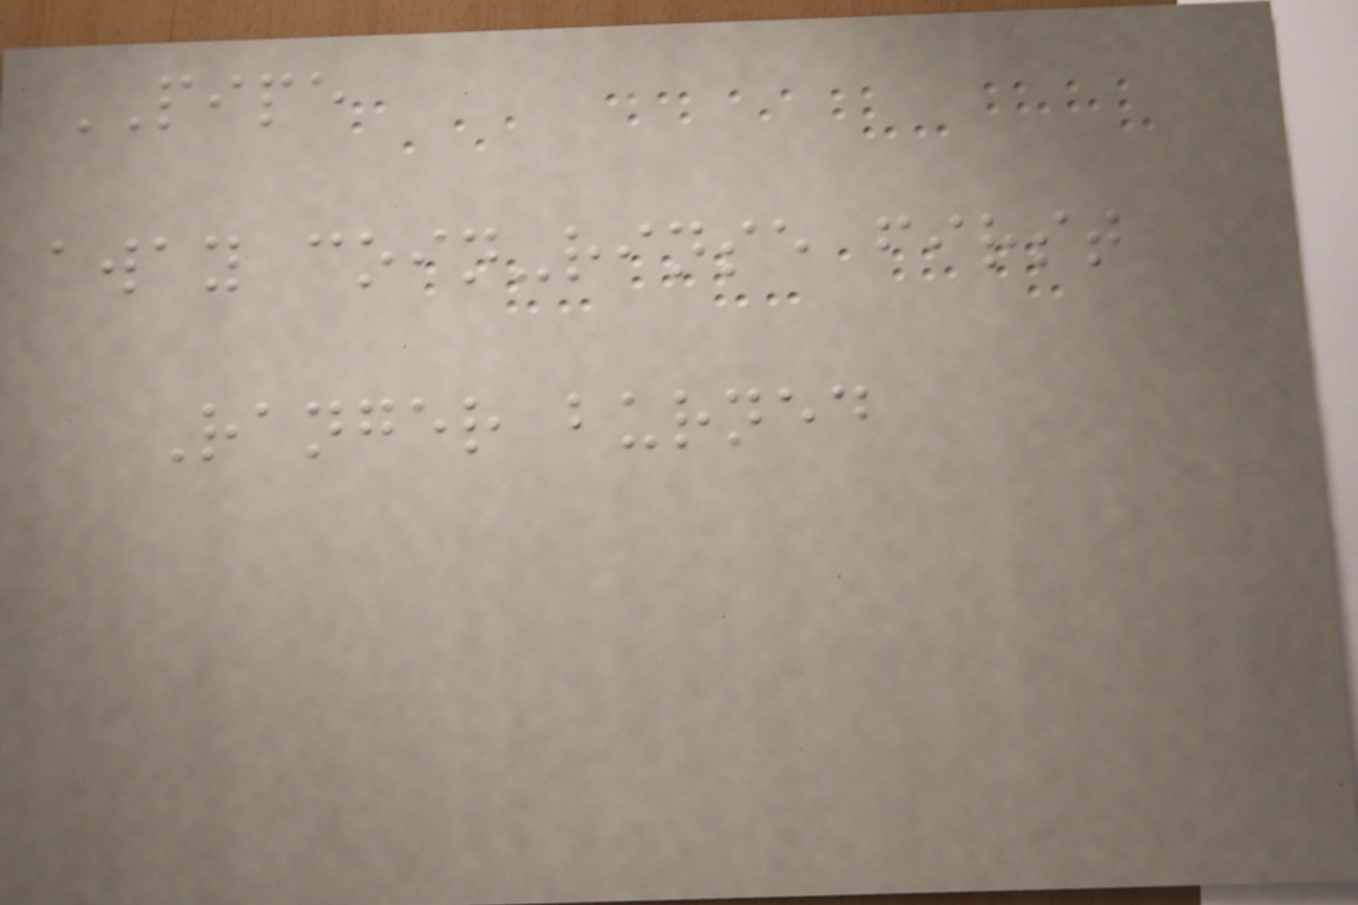PIPE
away coin-rinse first
Ranger burned
